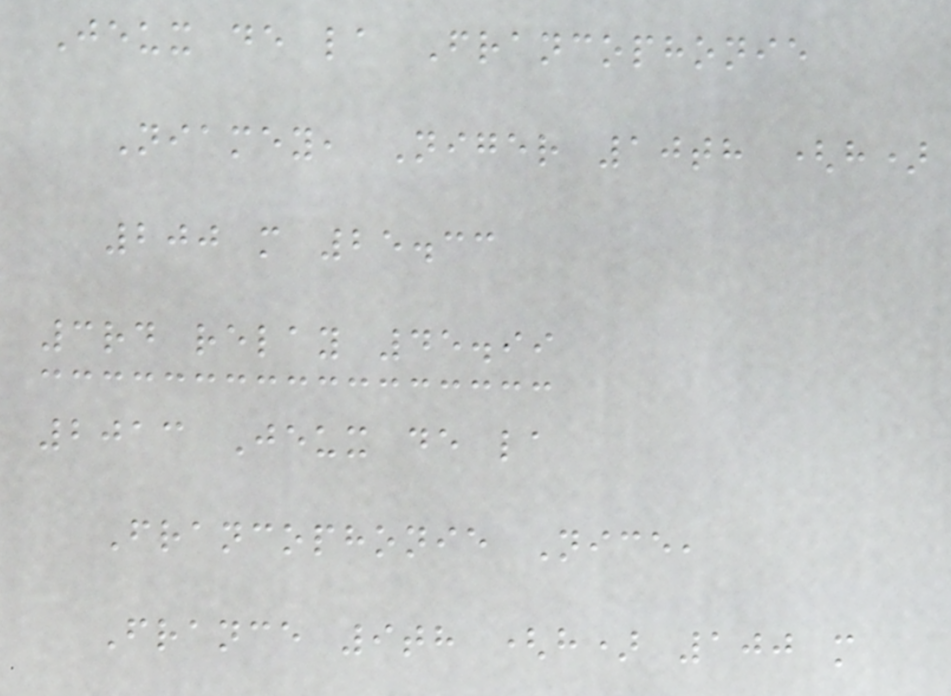Jeux de la Francophonie
Niamey, Niger 10th (h)
200 m 25.33
3rd relay 45.99
2013 Jeux de la
Francophonie Nice,
France 9th (h) 100 m
